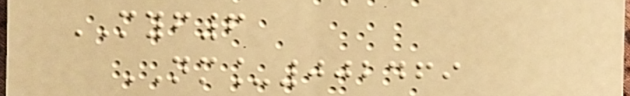MYF6
NM_002469
